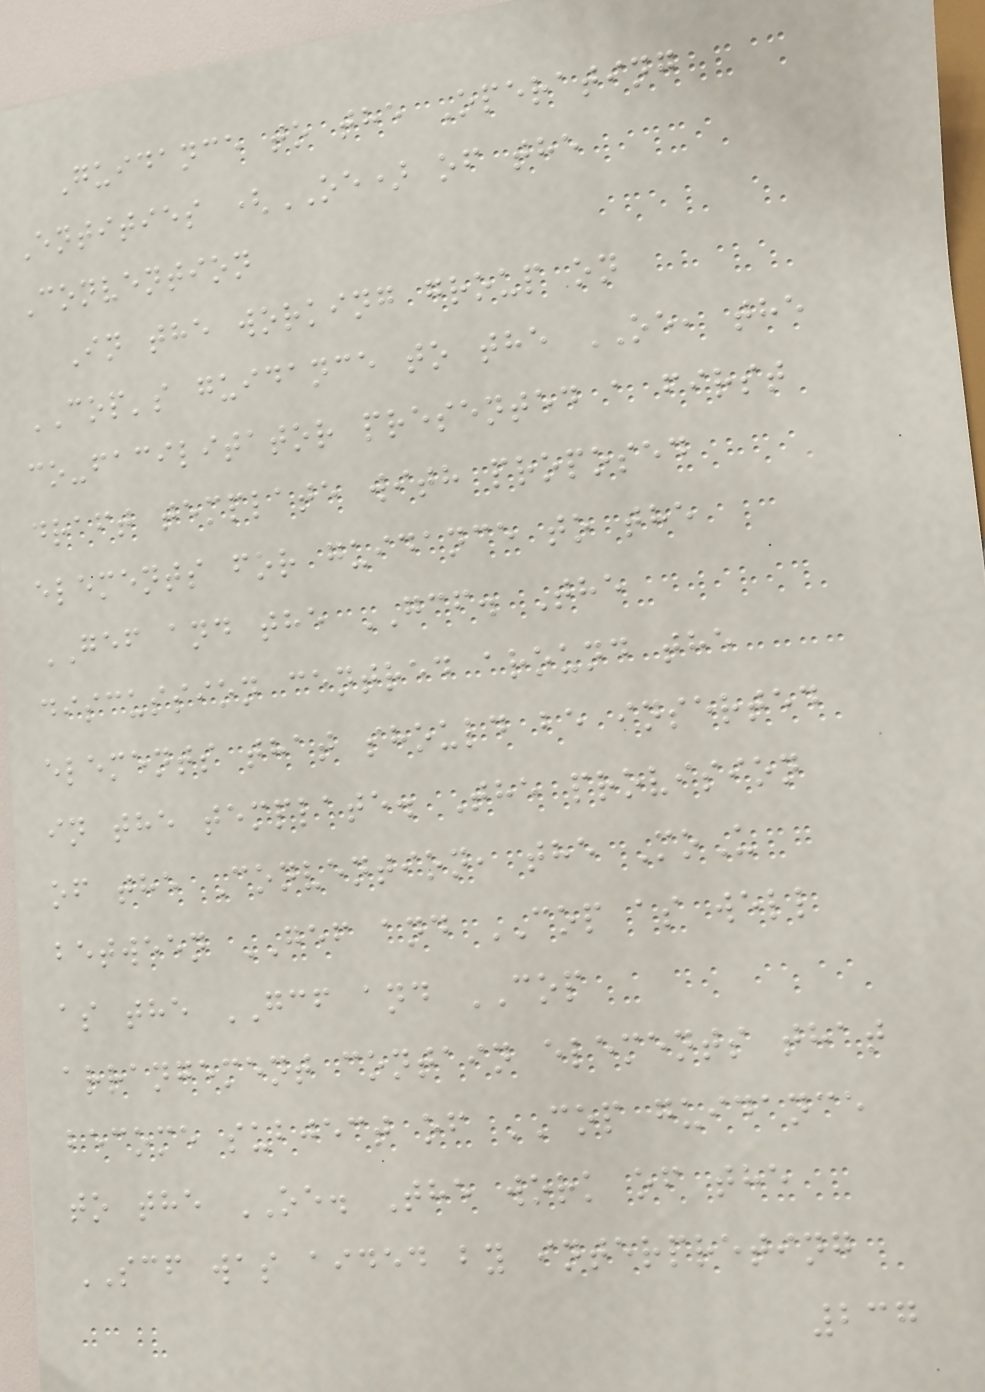Guidance to the Operating
Entities (OE) of the
Convention
In the working group on
COP's guidance to the OE, the
co-facilitator presented a first
draft template with proposed
elements for guidance to the
GEF and the GCF. The
discussion centred around the
elements that should be inserted
in the template. The provision
of the Convention, the MoU
between GEF and COP as well
as the GCF and COP
arrangement contain elements that
become subject of COP guidance
to the OE. The work of the
SCF was aided by interpreting
237
